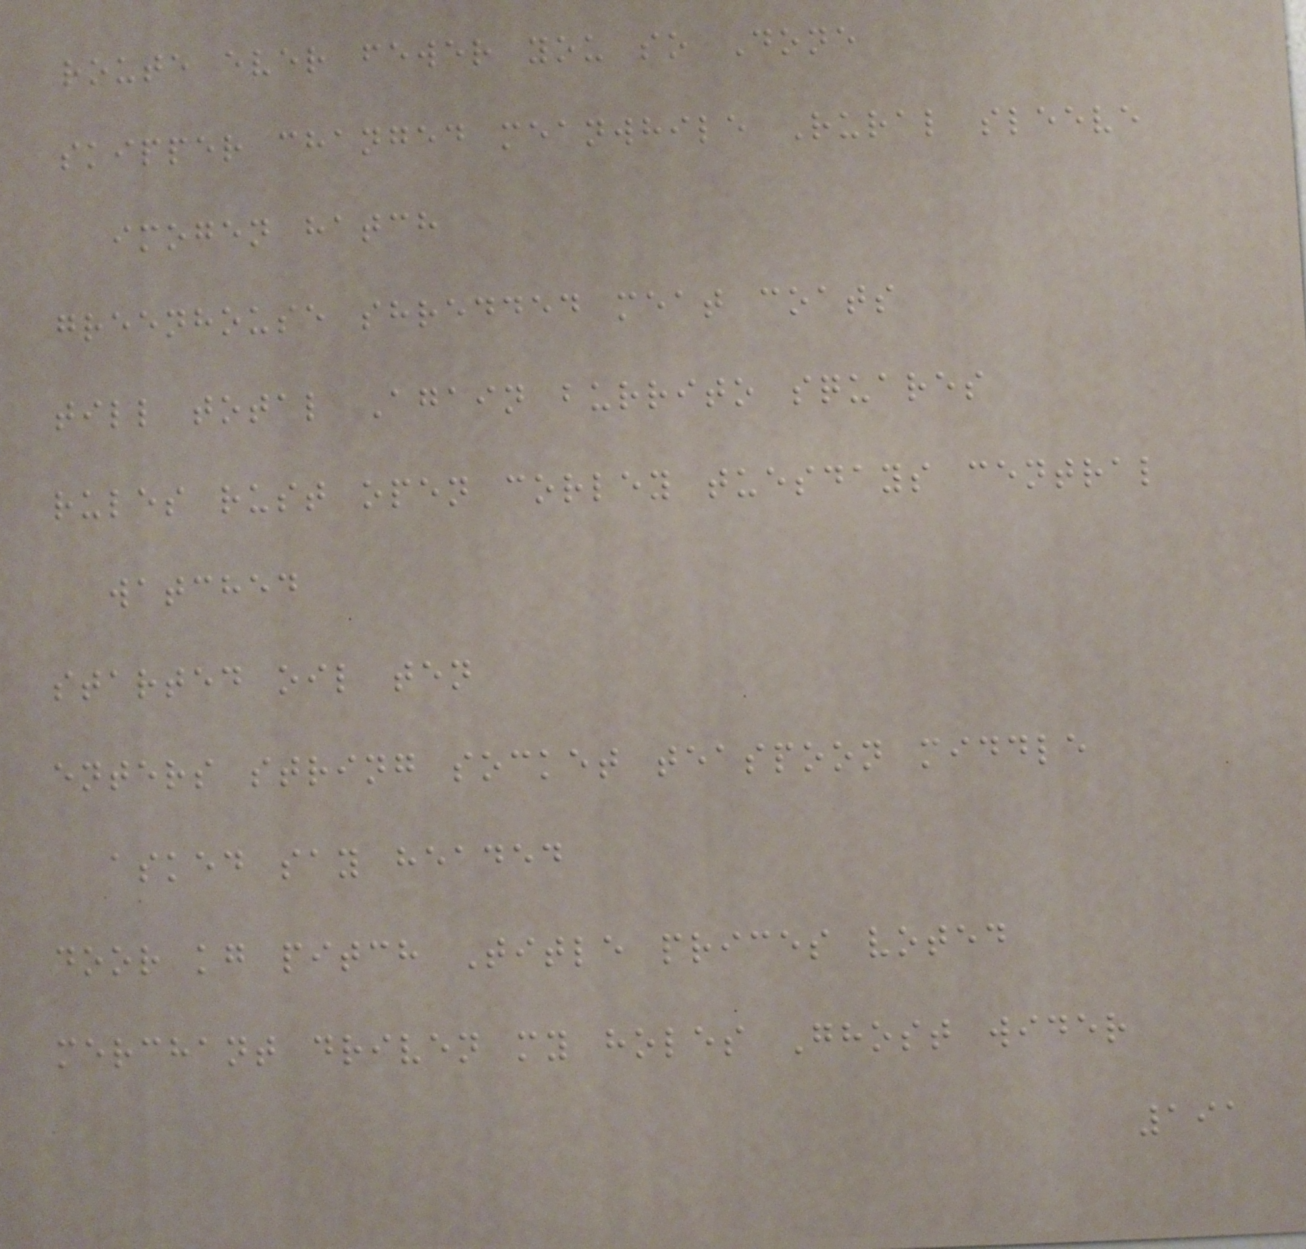route ever fewer you so Done
skipper changed meanwhile Rural sleeve
imogen hatch
greenhouse shredded meat coats
till total Again burrito squares
rules rust open corley tuesdays central
watched
started oil ten
enters string socket teaspoon middle
asked say headed
door kg pitch Title prices voted
merchant driven my holes Ghost wider
191
